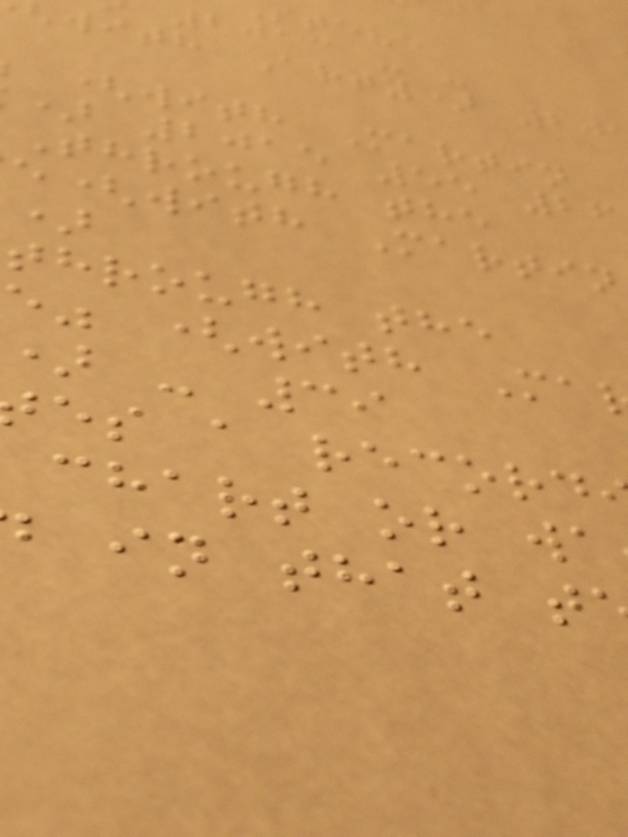2013 - -
with Arty) 20
(with Martin
) 2015 55 26
Through the
e(with Martin
through the
e" (with Ma
- 39
es a record
chart or wa
in that t
